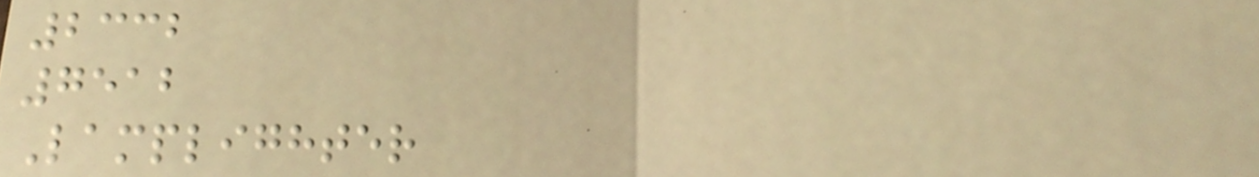2332
7512
Lamplighter
